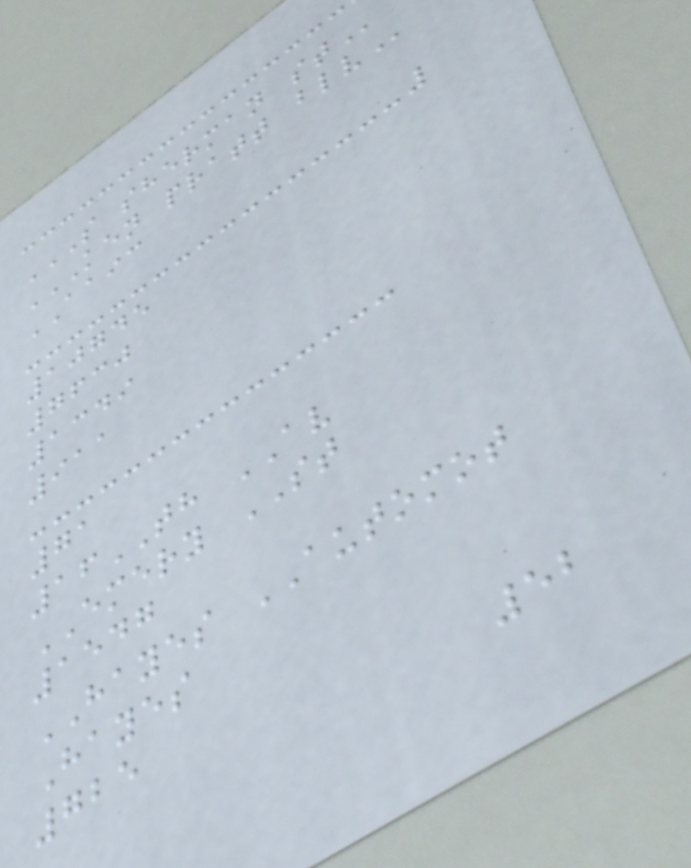S SHERMAN ST
KEN PRATT BLV
AAIC
10745
7630
1349
911
71
16TH AV
EMERY ST
1547
HAYES AUTOMOT
Hayes
725
52
